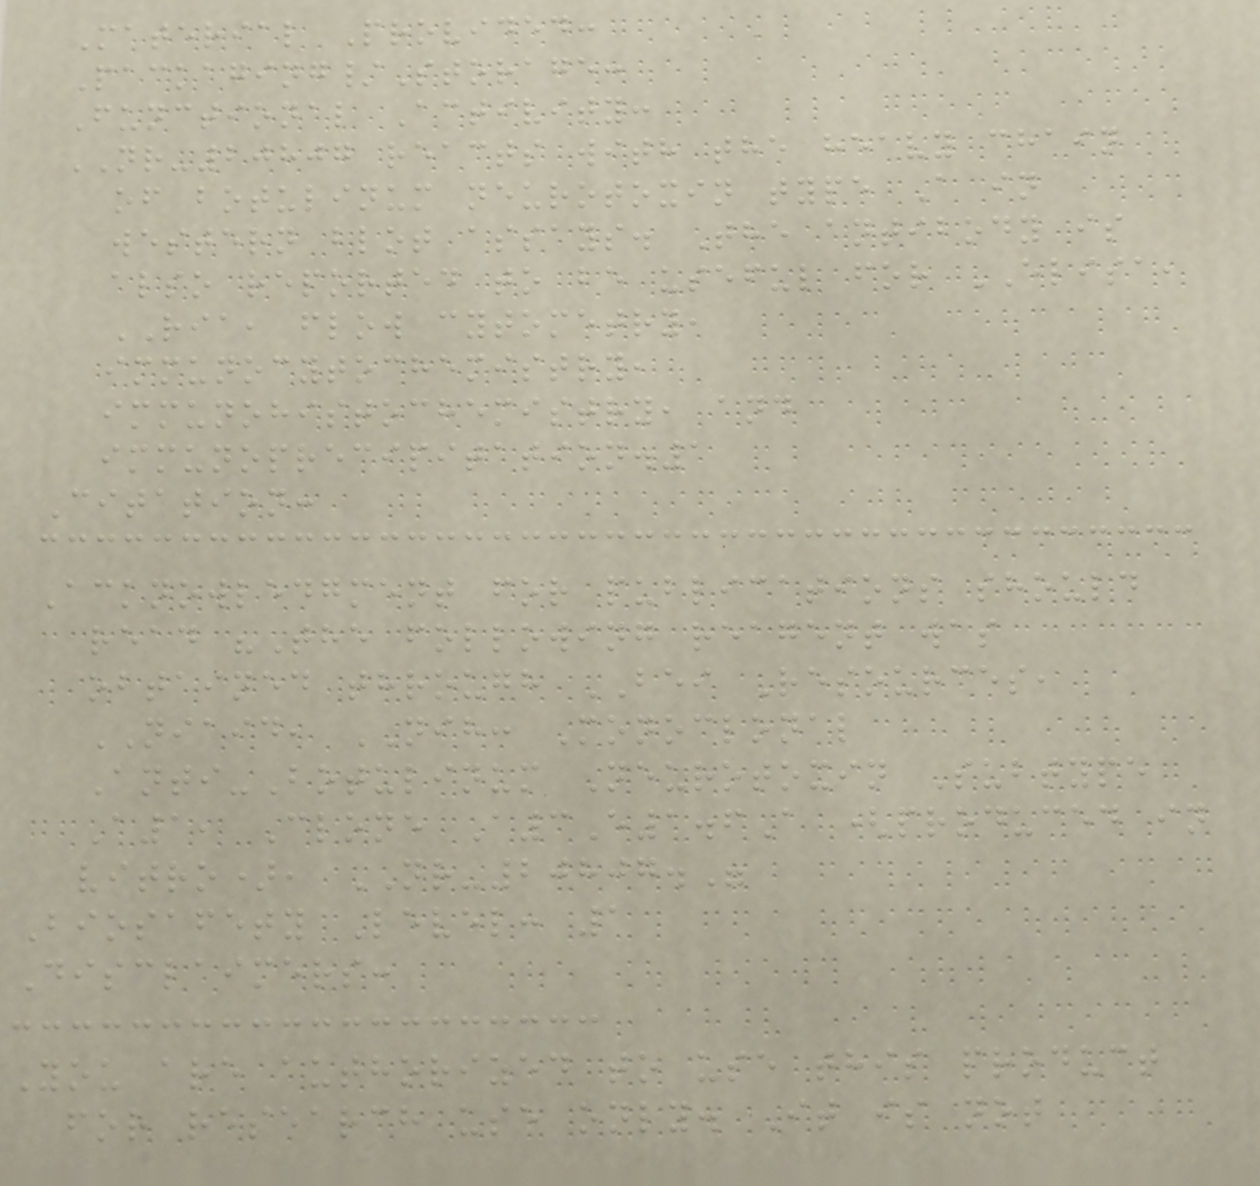Material Provided:
Packaging/Storage:
Functional Activity:
NR-20807 reacts with the heavy chain
of botulinum neurotoxin type A in
western blot assays. The antibody is
also reported to be useful for ELISA,
RIA, flow cytometry,
immunocytochemistry,
immunohistochemistry, and
immunoprecipitation.1
Citation:
Acknowledgment for publications should
read "The following reagent was
obtained through BEI Resources,
NIAID, NIH: Monoclonal
Anti-Botulinum Neurotoxin Subtype
A1, Clone A3E1.6A (produced in
vitro), NR-20807."
Biosafety Level: 1
Disclaimers:
You are authorized to use this product
for research use only. It is not
